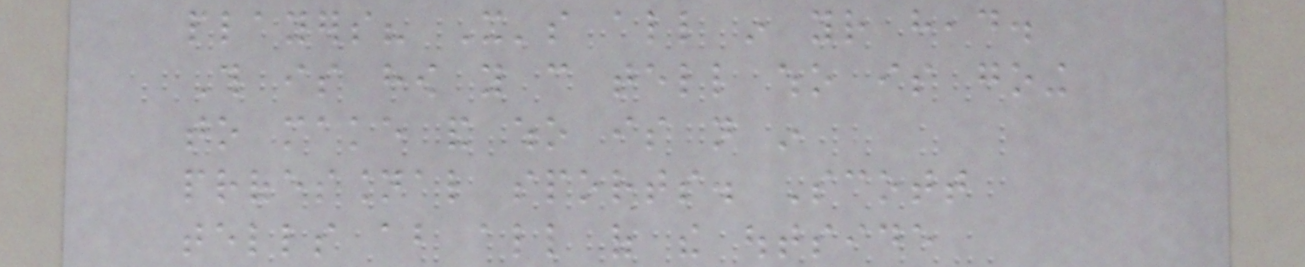players? It's all in your head.
This is how you can tell who is going
to make and who is not in
professional sports. Scott
tells about all of the outside
